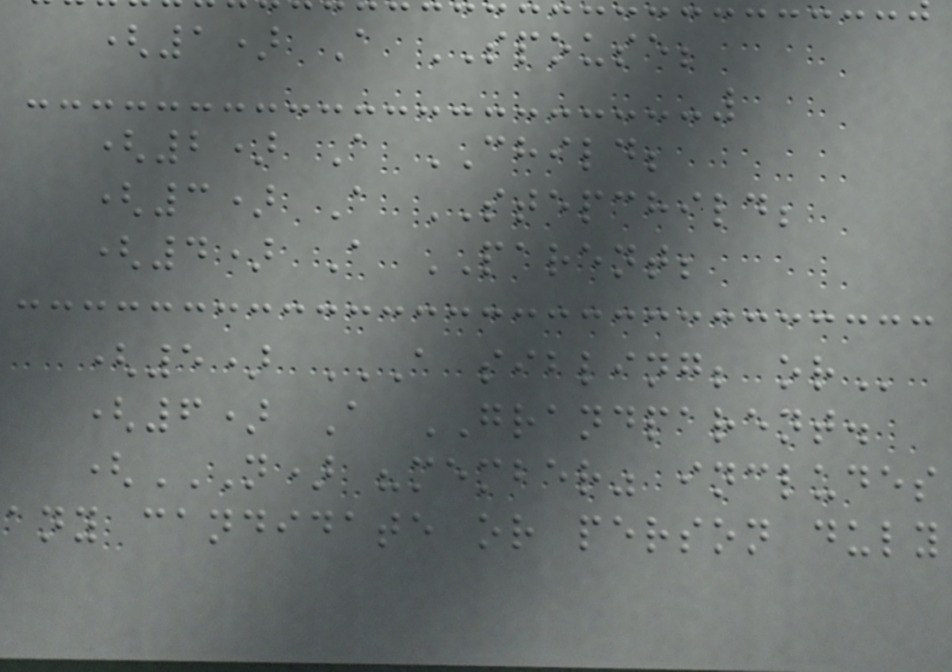(1) A SPOUSE;
(2) A CHILD;
(3) A STEPCHILD;
(4) A PARENT;
(5) A SIBLING; OR
(6) A GRANDPARENT.
(N) "MEMBER" INCLUDES
ANY CANDIDATE OR PERSON DULY
